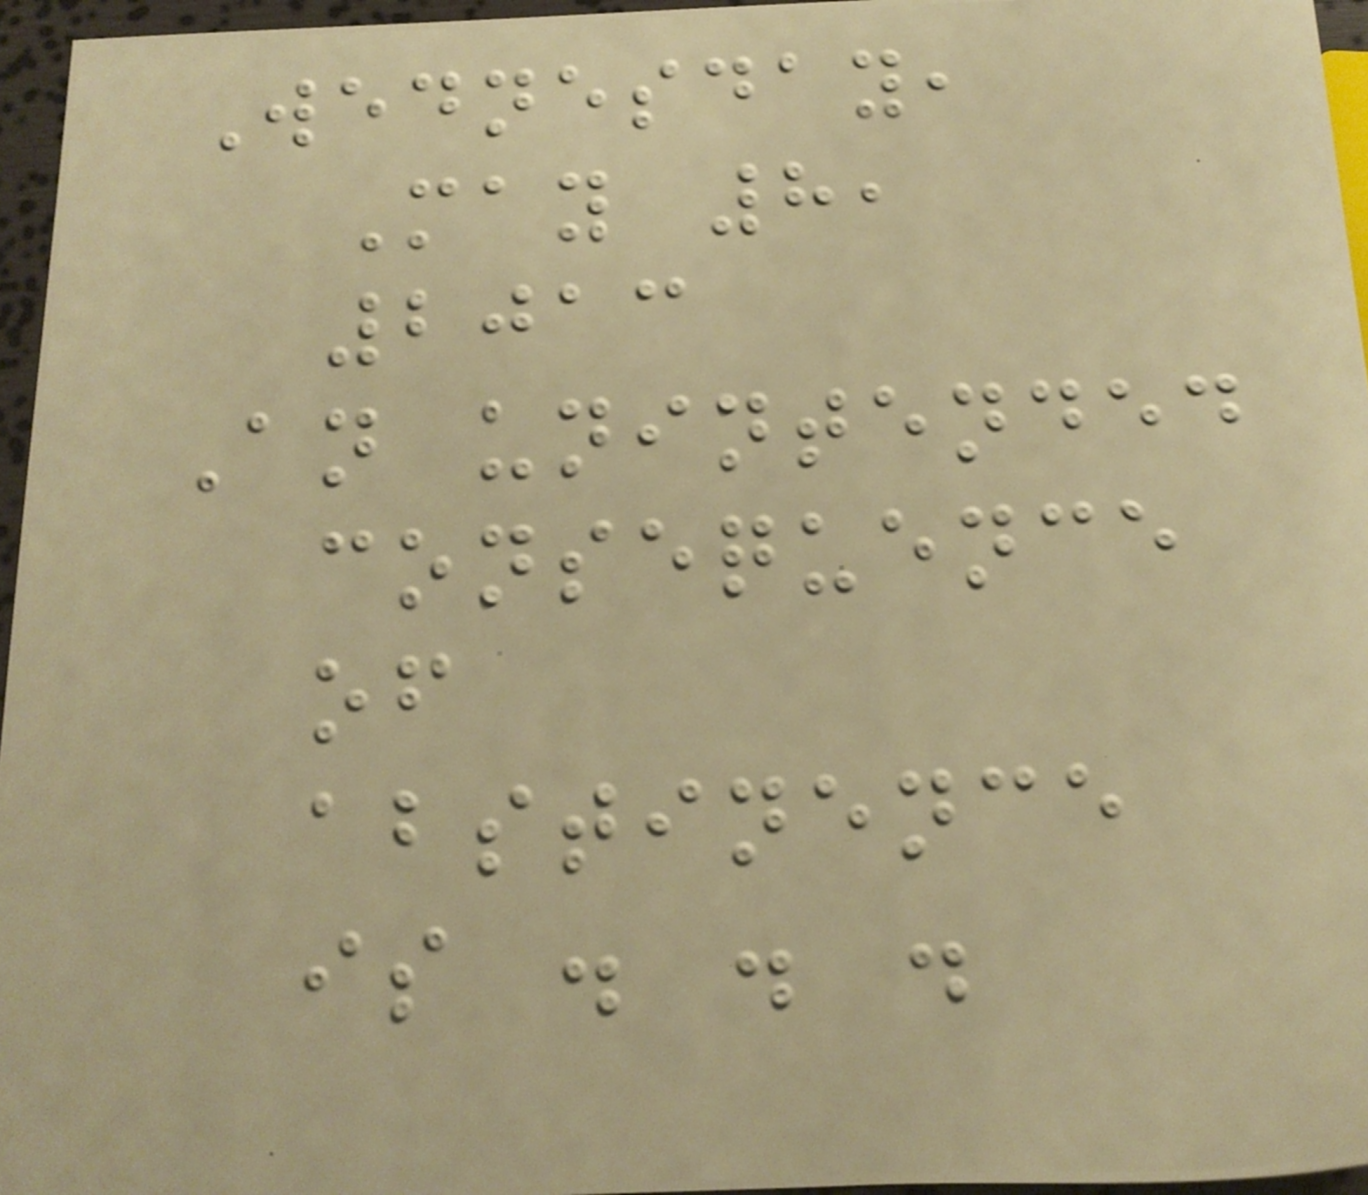Wednesday,
May 8,
2013
An unintended
consequence
of
abstinence
is . . .
